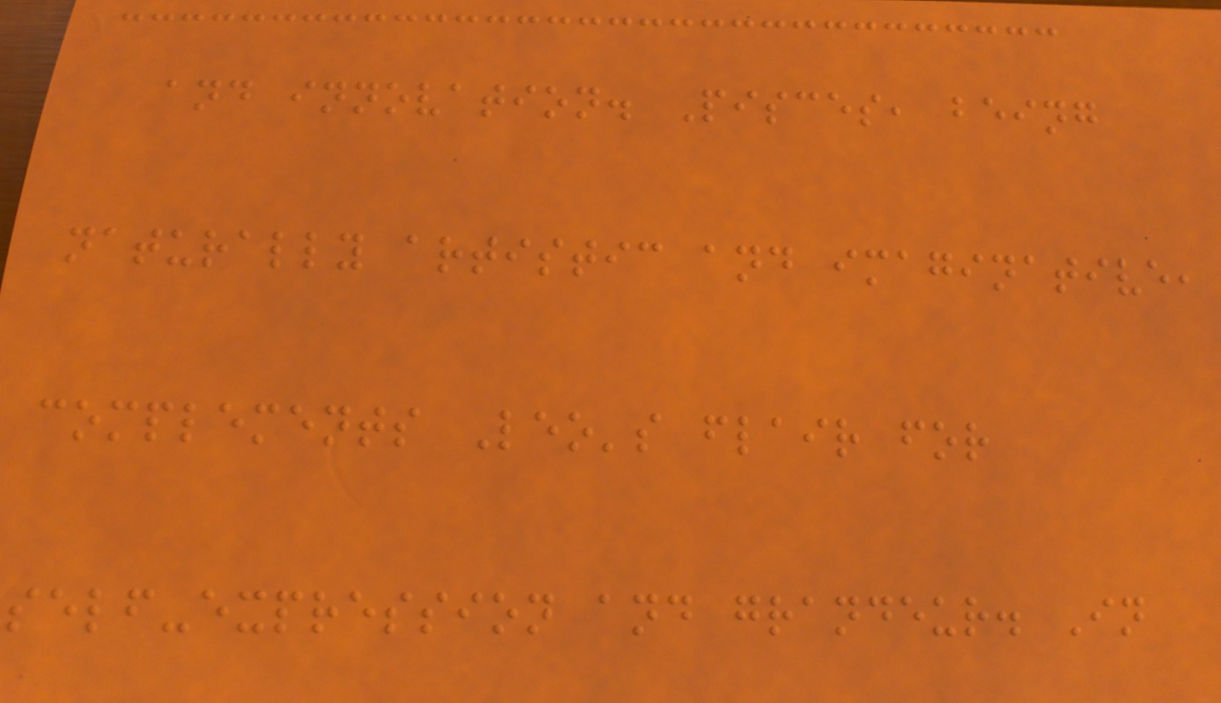and innovation. Pisces, being
naturally artistic and imaginative,
complements Leo's flair for
self-expression and grandeur. In
